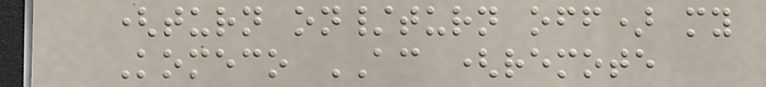(turn on/turn off) my
Komeco AC (remote
